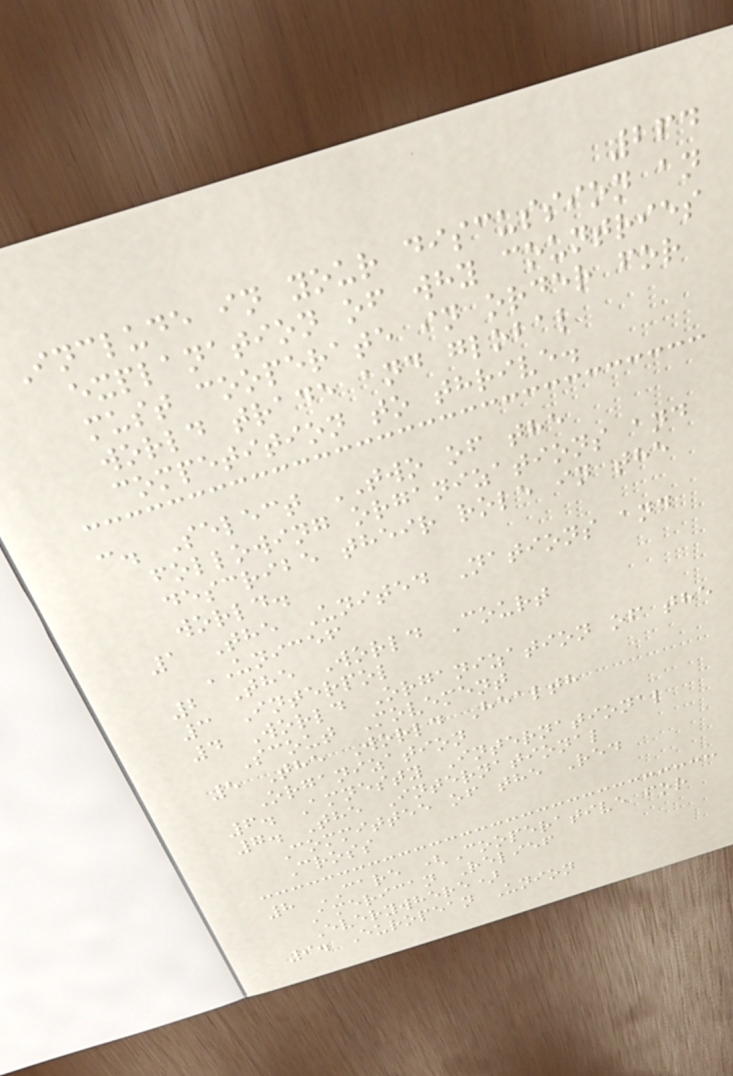264
Include in your discussion an
explanation of why countries
must cooperate in order for
world trade and global
competition to thrive.
c. Select TWO of the
following organizations and
describe their role in the
world.
1 The United Nations and
UNICEF
2 The World Court
3 Interpol
4 World Organization of the
Scout Movement
5 The World Health
Organization
6. Amnesty International
7. The International
Committee of the Red
Cross
8 CARE (Cooperative for
American Relief
Everywhere)
9. European Union
